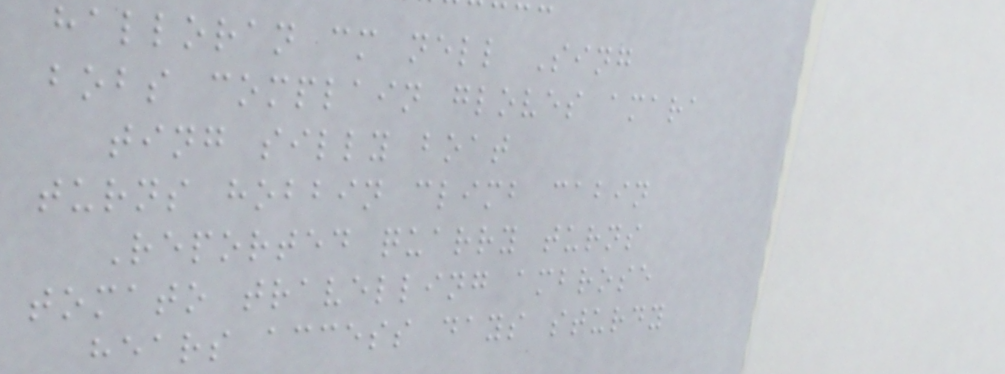halloran cm nell Sing
bobs complain gloves amara
ting silly boat
turns hobbin climb cabin
Reported quarry turns
tomato travelling ambrose
hears access days sturdy
